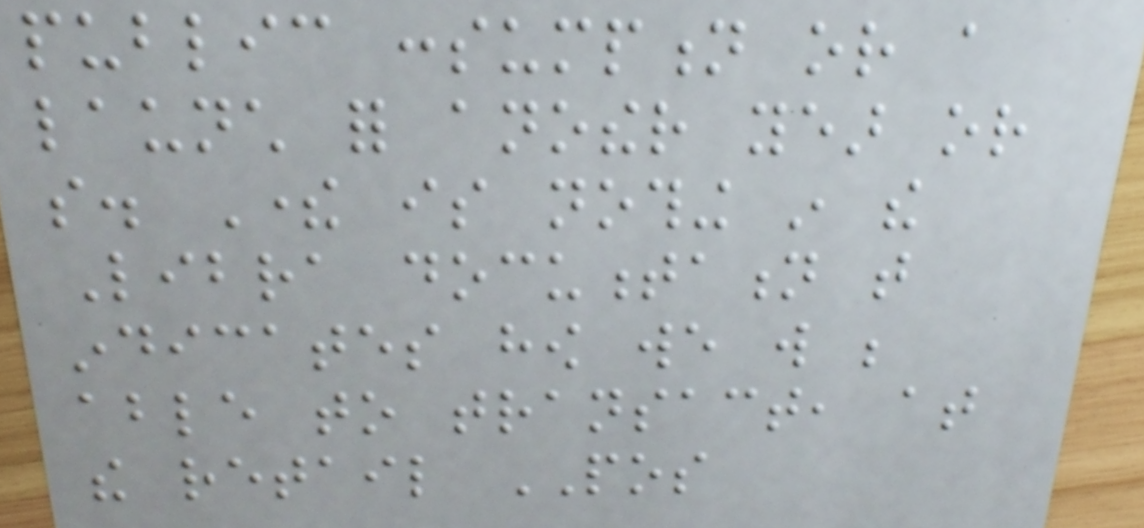public consumption or a
launch for another year or
so. There is nothing in the
Libra documentation that
indicates how we will be
able to transact, at
the retail POS
